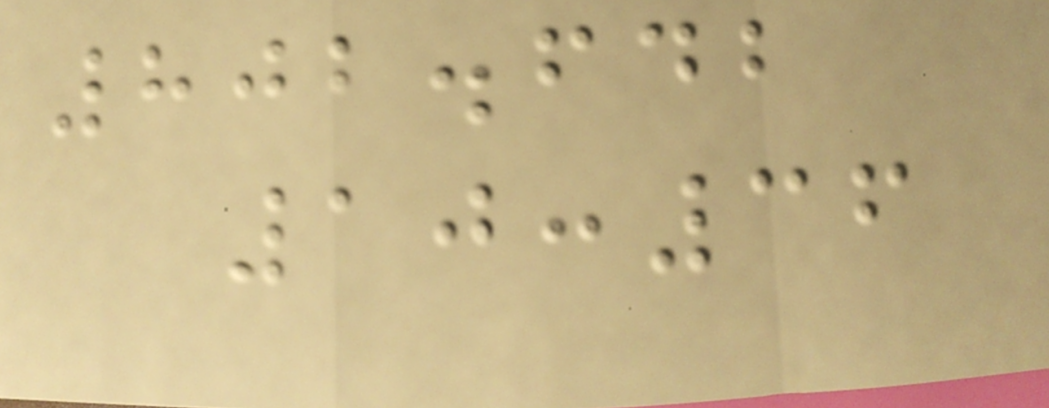802.642
10:36
